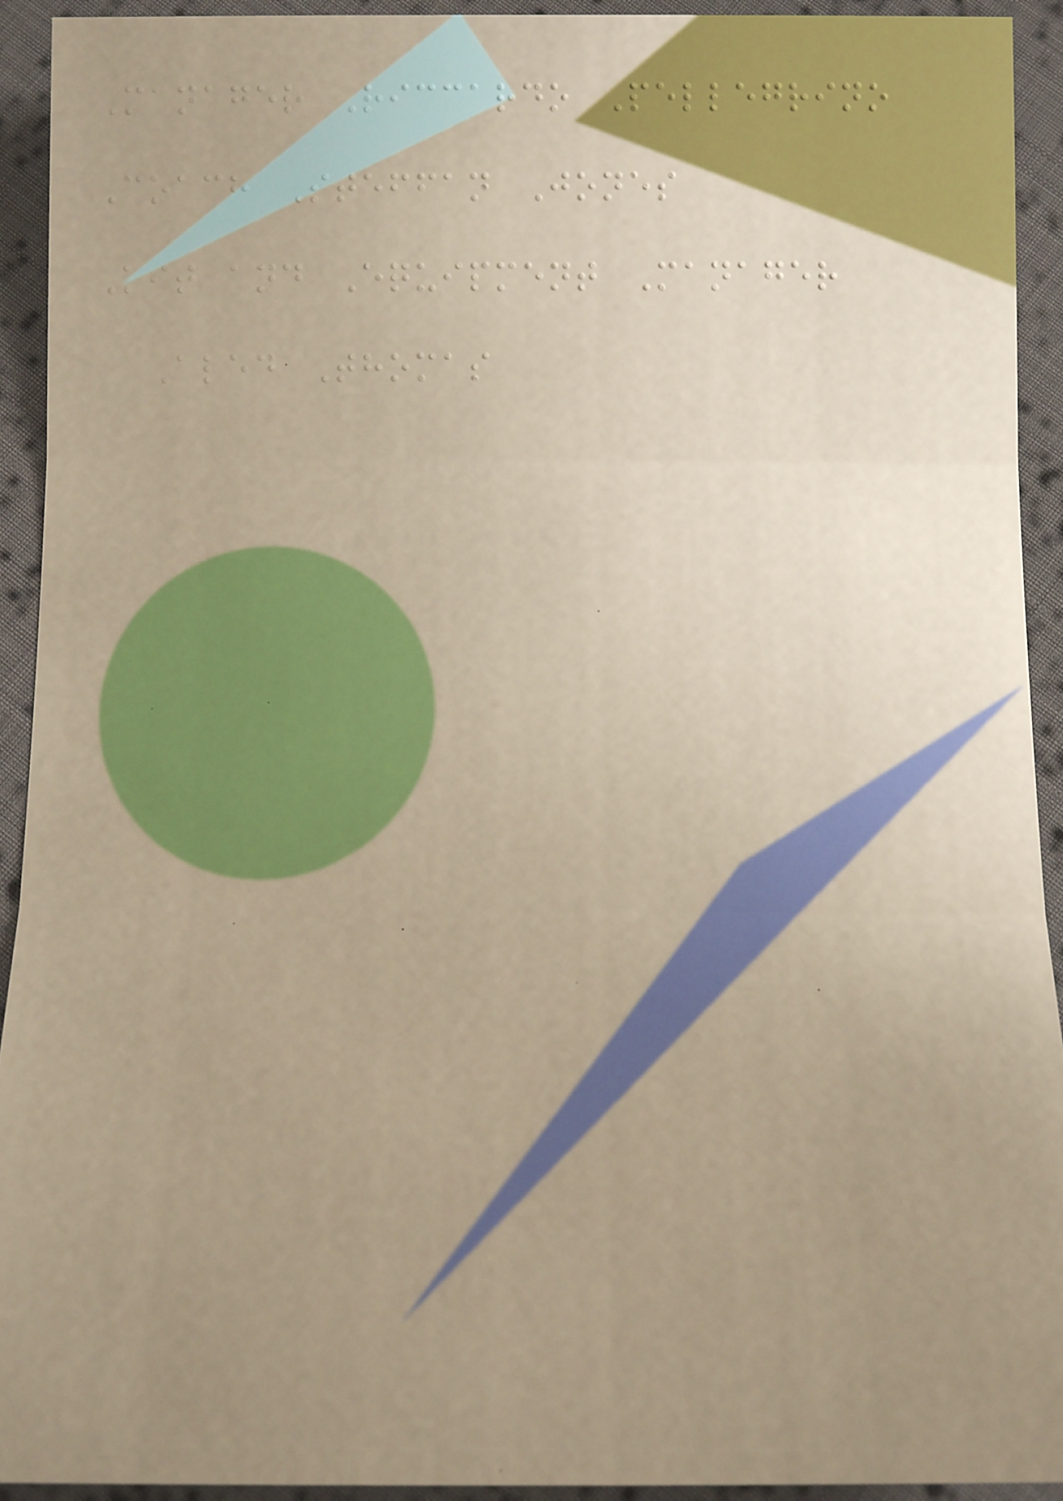Manager Riccardo Pellegrino
Coach Steffan Jones
Kit and Equipment Manager
Aled Thomas
